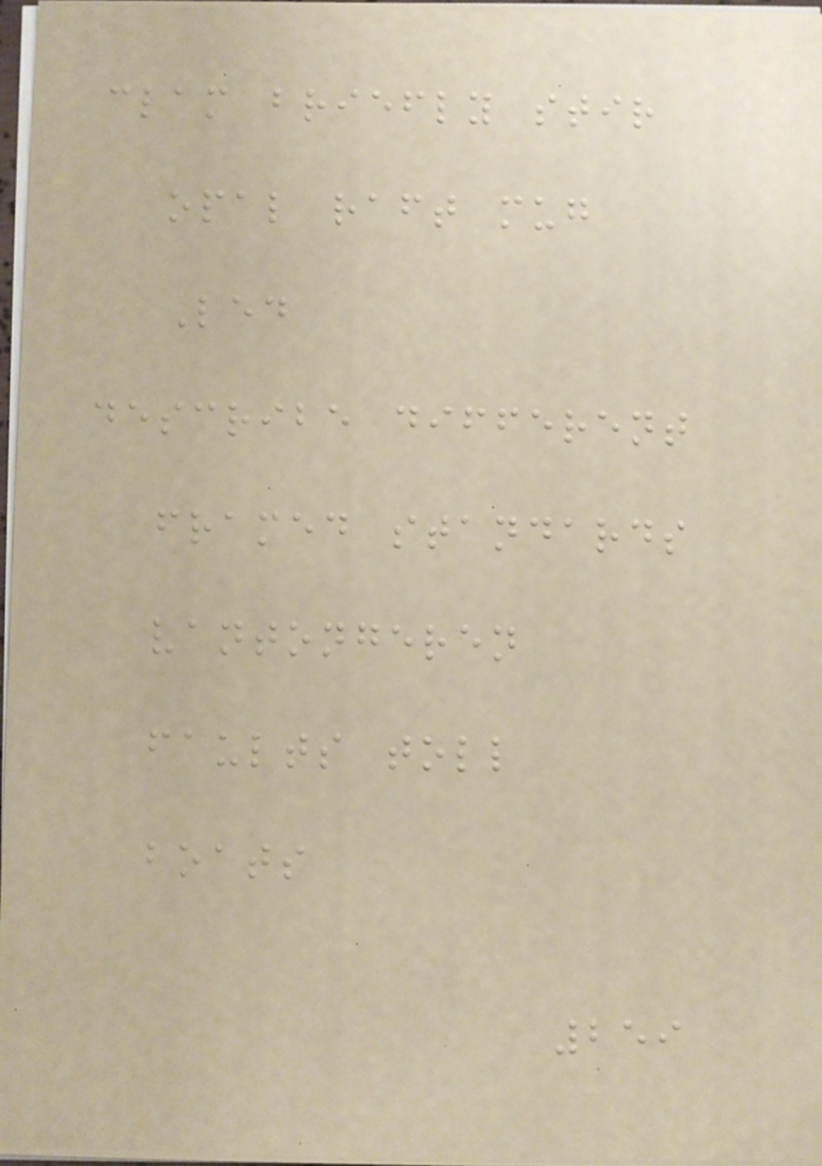clam briefly stir
opal raft mug
Led
describe different
framed standards
vantongeren
faults toll
boats
259
